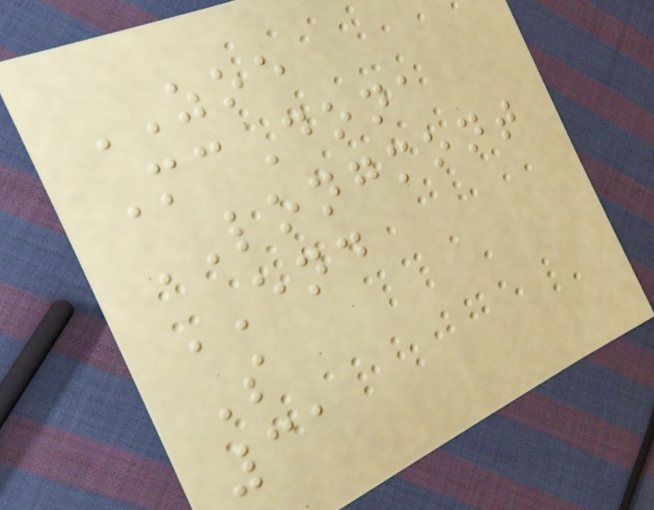ZOE
McDona
LONGMONT
END
S
31
